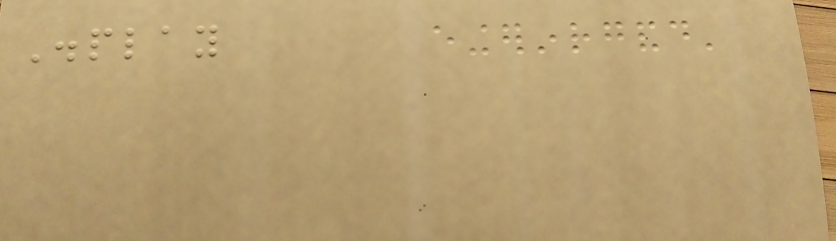Display
